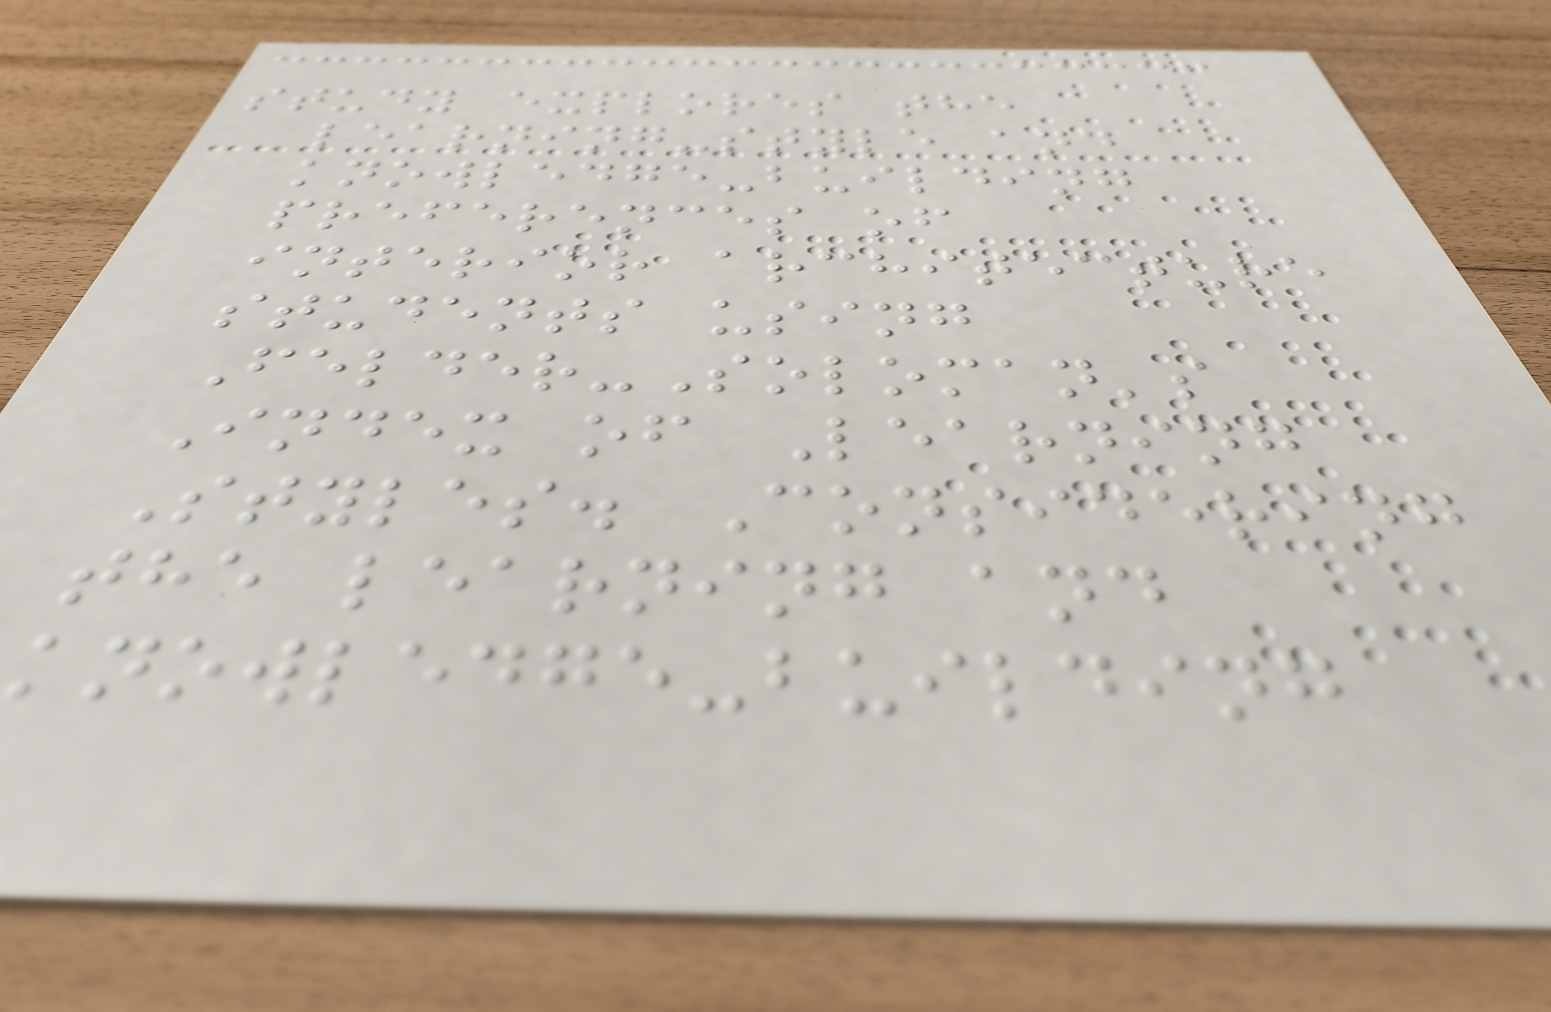study explores the
learning-style and
knowledge-building
preferences of
interior architecture
students using
Felder-Soloman's
Index of Learning
Styles. Considering
the learning and
knowledge-building
